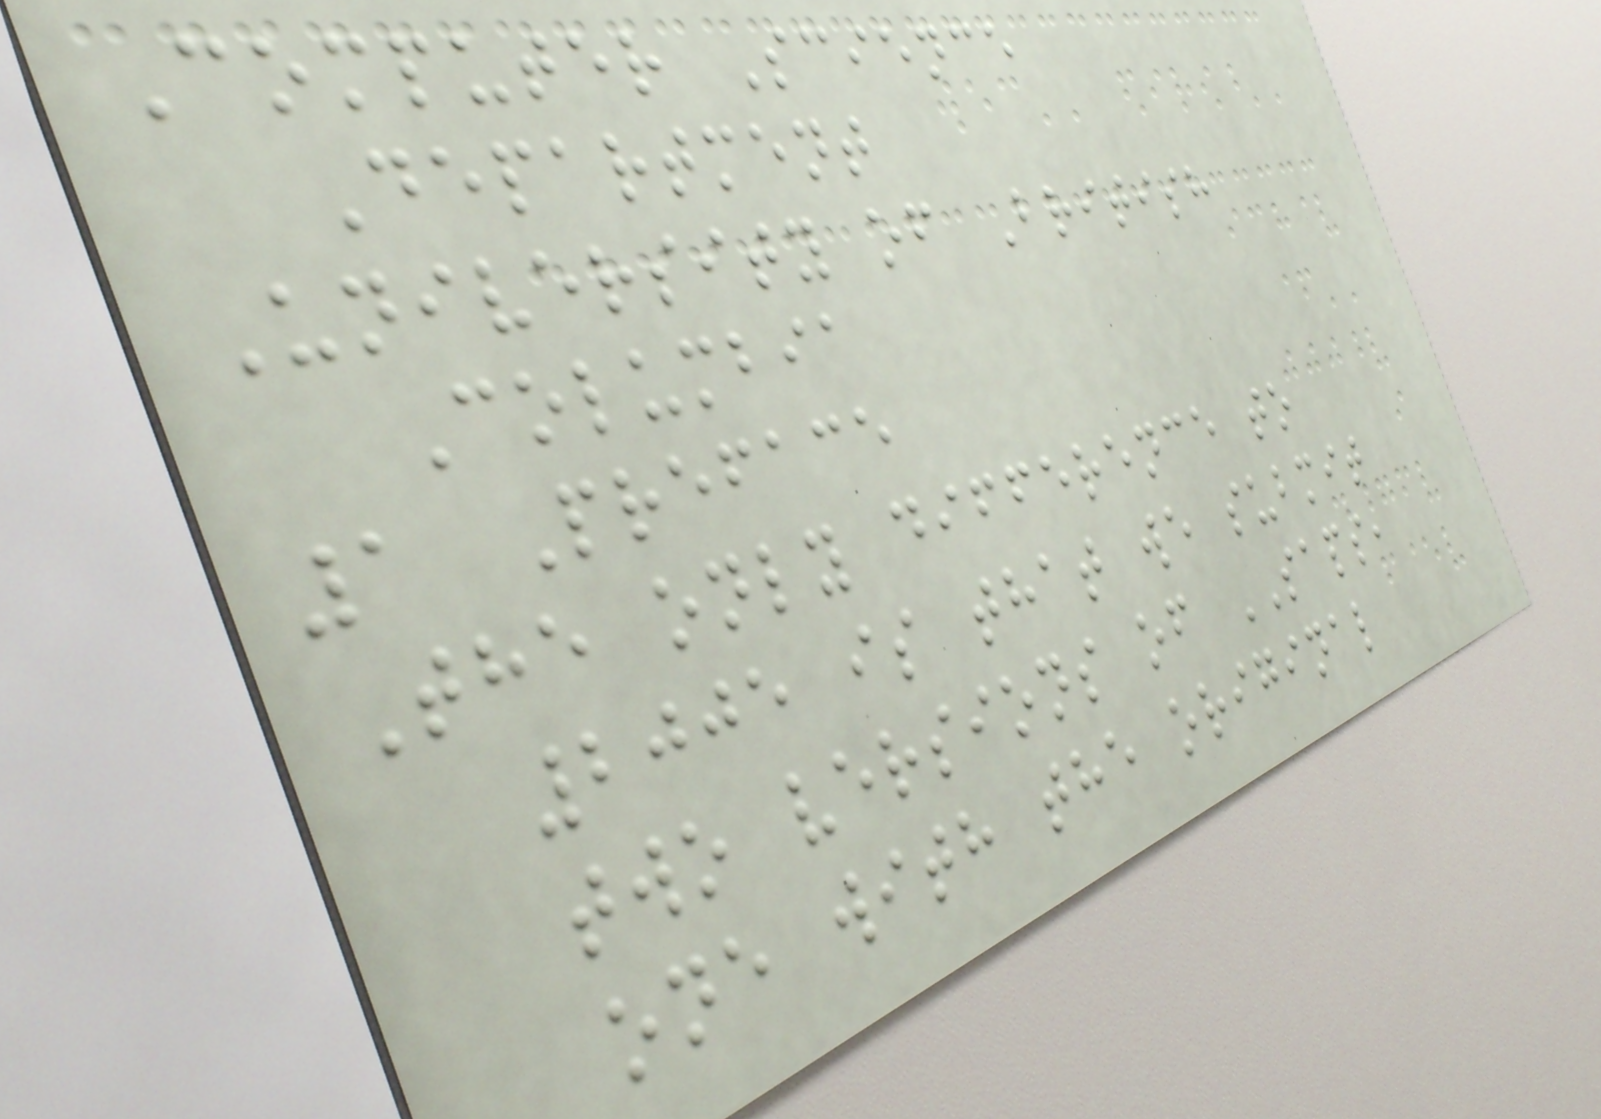Computer Science
Department
University of British
Columbia
1 Preface
The only difference to
2005 is that we submit
two versions of SAPS,
one with the original
